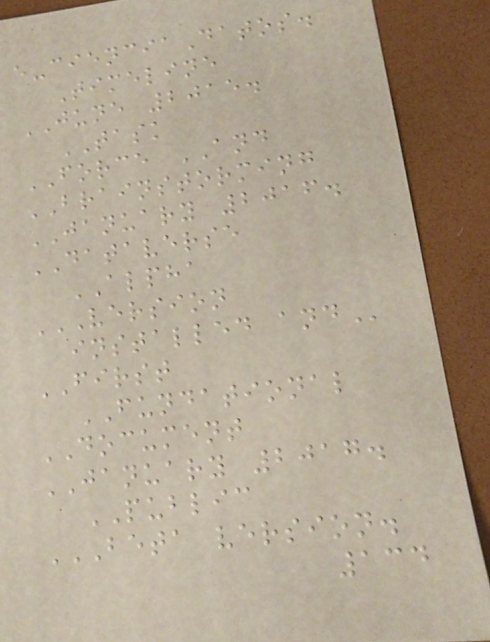e-cienciaDatos.
Timeline
JUNE 2015.
TASK
FORCE AND
BRAINSTORMING
JANUARY 2016.
DATAVERSE
ALPHA
VERSION
INSTALLED AND
FIRST
FUNDATIONAL
DOCUMENT
JANUARY 2017.
PUBLIC
BETA VERSION.
134
